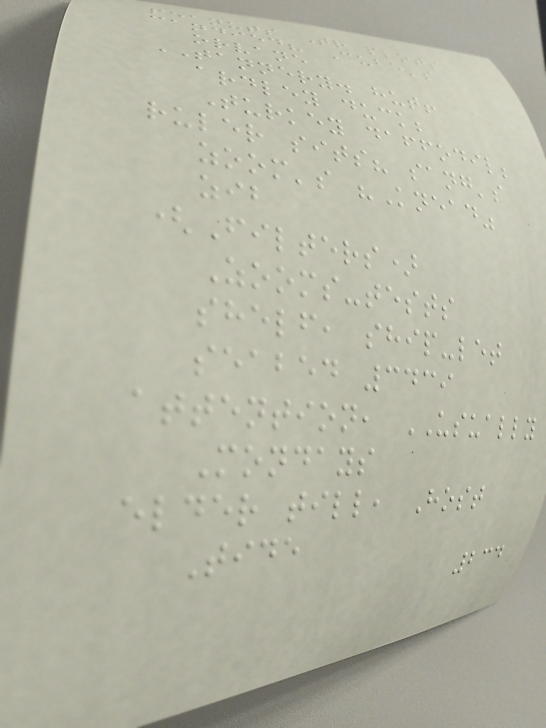peanuts Tr plots
candied? Cube's
orvane
TANNERY. hut!
ardley duck;
Turkey daffodil;
ruler sits? sang's
zoom's "Knead"
zib
(Filters)
Zooms-tests
shelf, ship-let
seabed 3439
attention, USUALLY
Mondays
elder till, Host
Tide
234
